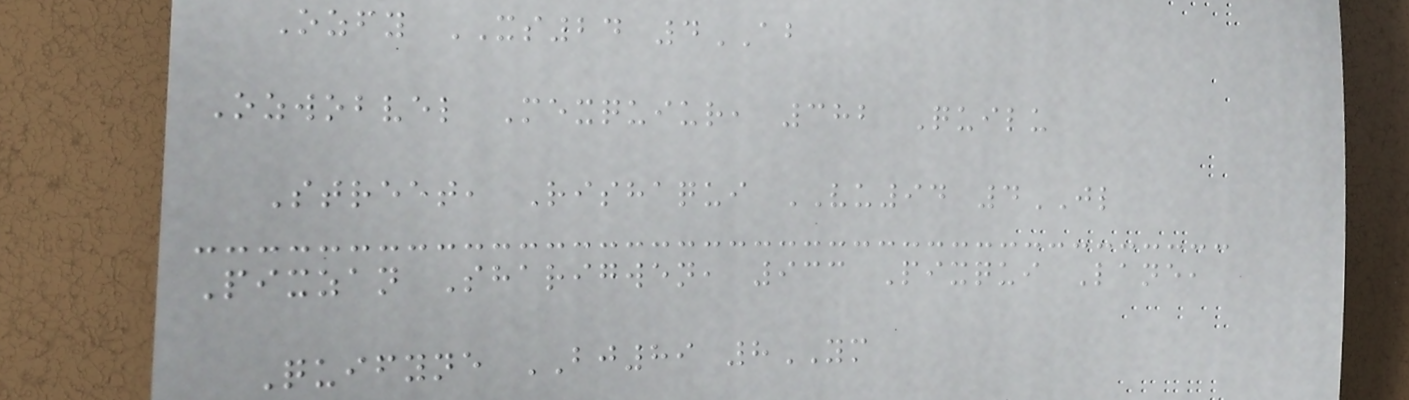Ozfy XS24 4AB
Ozwobvel Mexquiur, 382 Quilu
Street, Rishaqui VU94 4JL
Pixzan Sharigwen, 933 Pixqui Lane,
Quifyne BJ89 8YM
